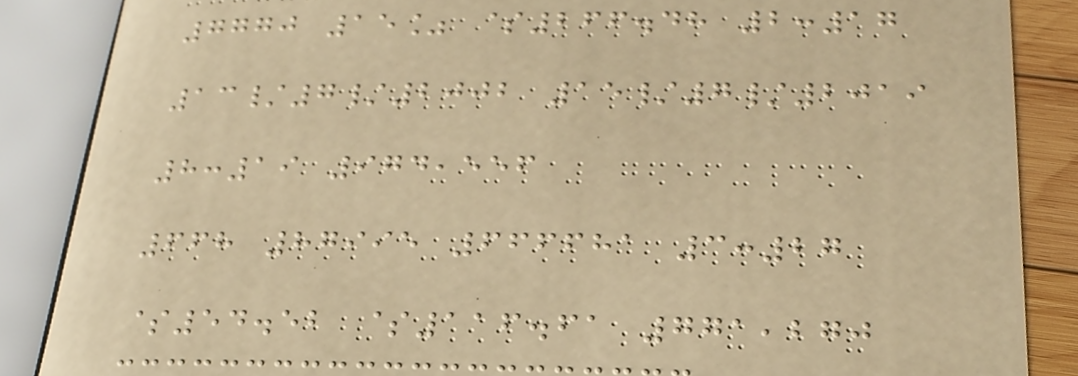7770 15% $266.48 2:17
13/7/2002 15/7/2019
8:19 974,556
668 87995 666681 3:27
$54.52 $116.61 771,270
